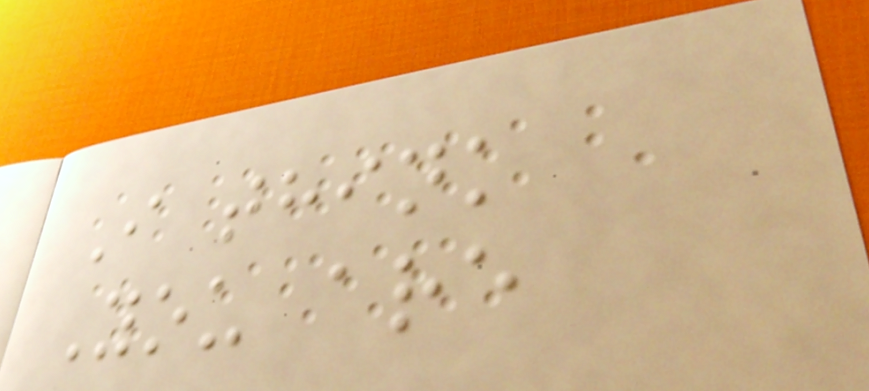I think
You are
